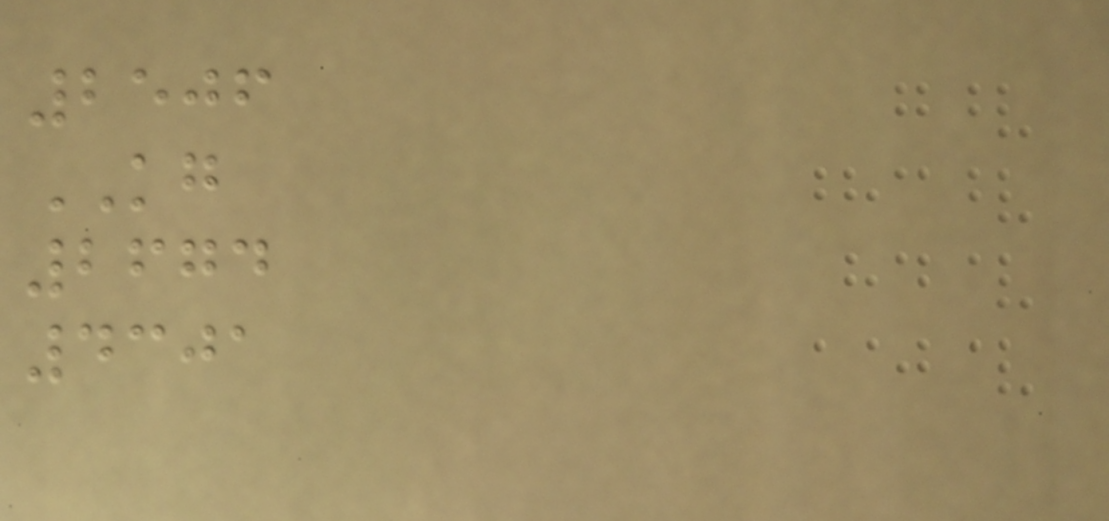2506
KG
2674
4301
